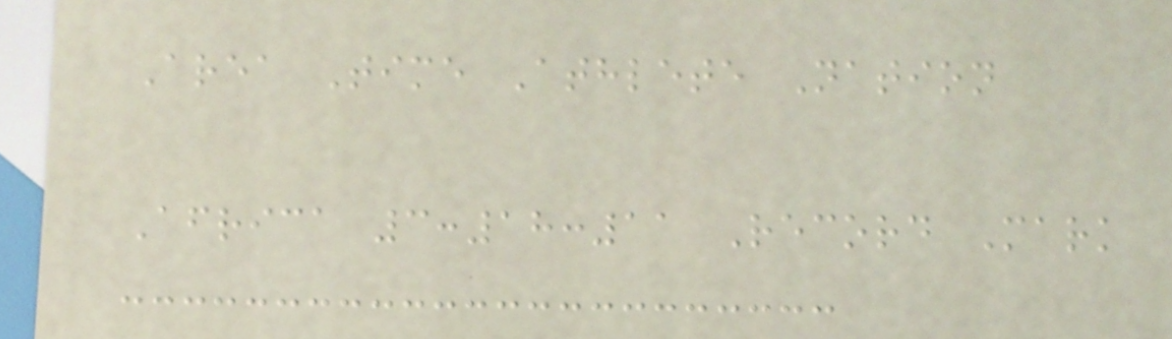Area Time Athlete Nation
Africa 3:18:11 Record Mark
